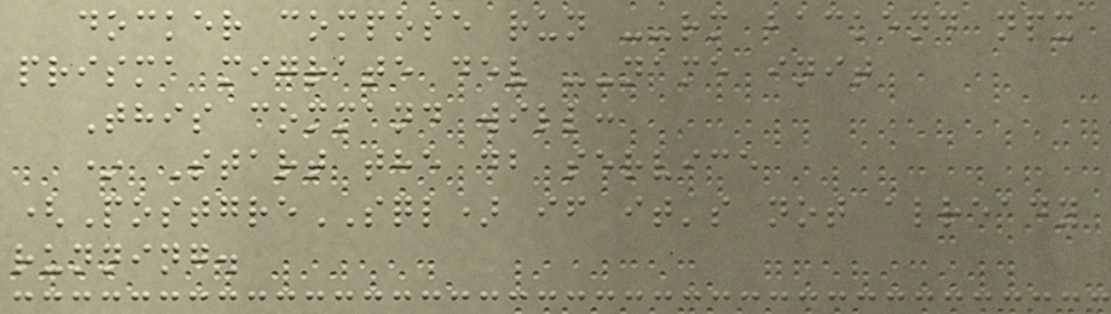docker compose run --rm backend npx
prisma migrate dev --name init
This command will:
* Start the db service
(PostgreSQL) if it's not already
running.
